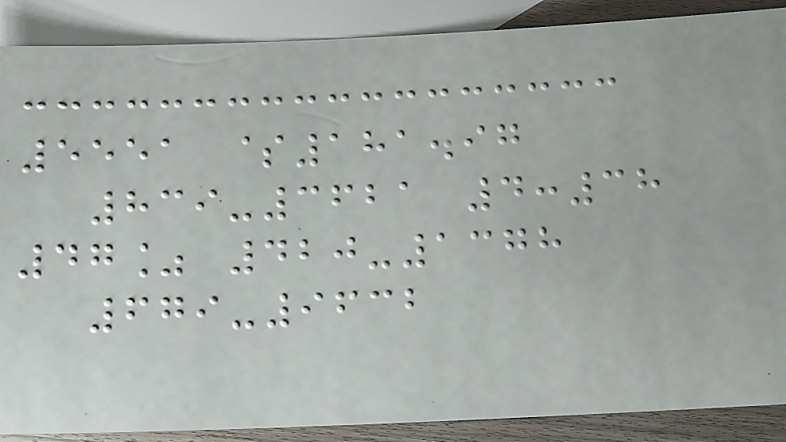5551 $181.97
839-3621 4:38
47% 420-1378
679-9632
